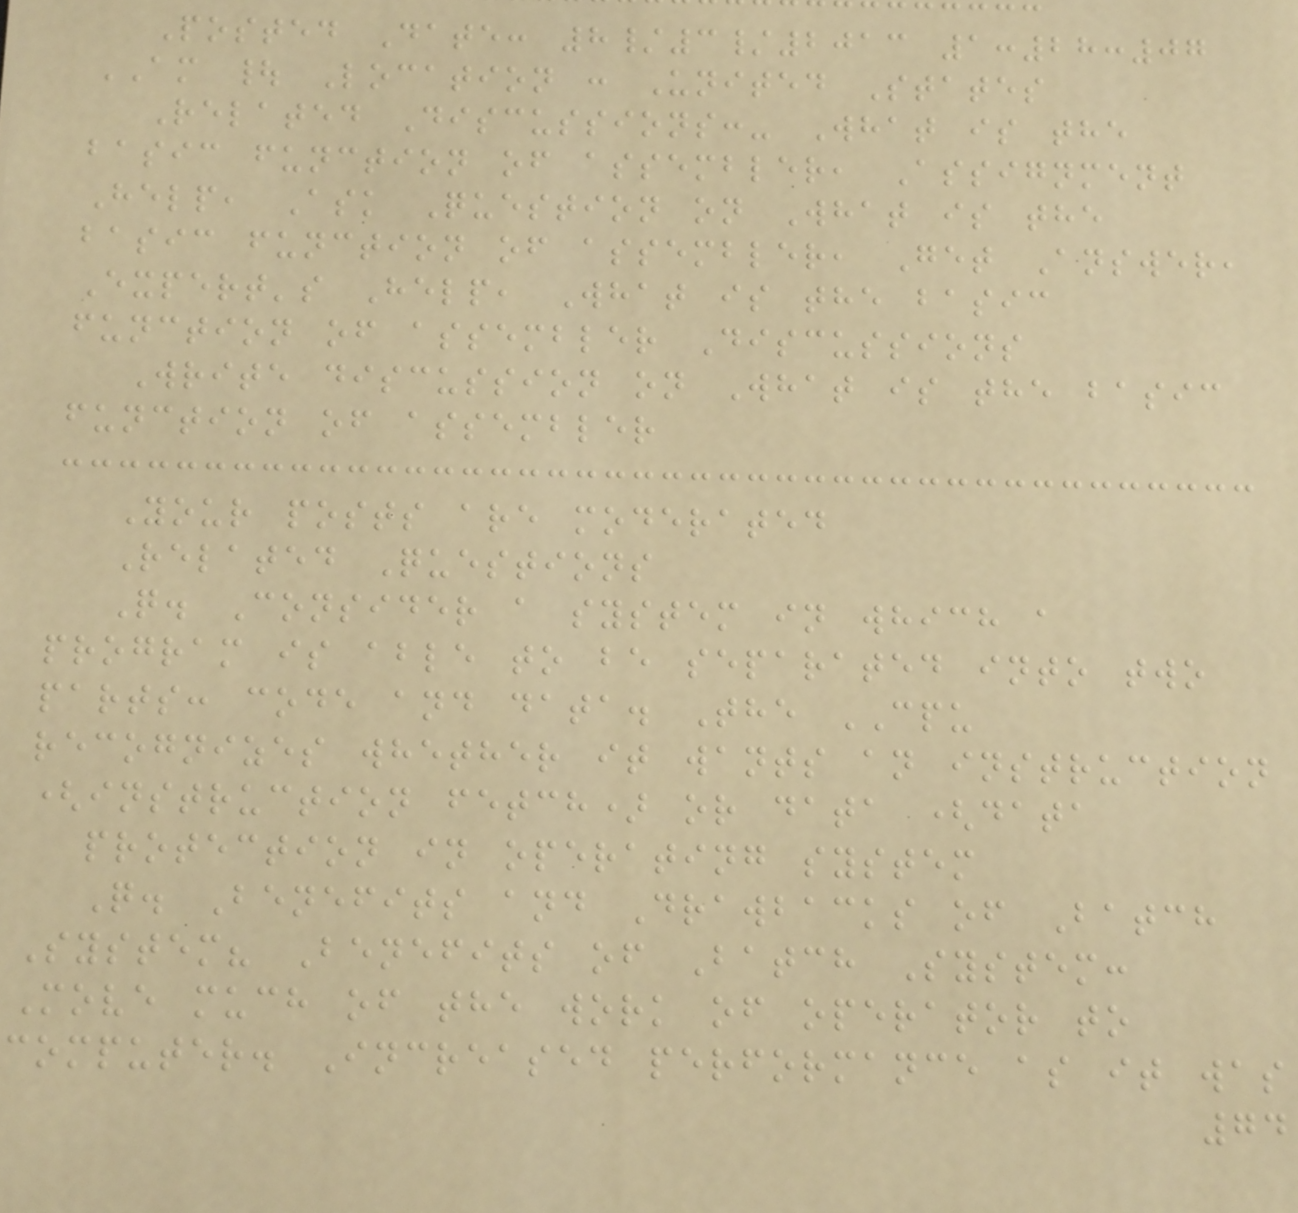Posted Date: 8/3/2013 1:28:07
AM | Location : United States
Related Discussions:- What is the
basic function of assembler, Assignment
Help, Ask Question on What is the
basic function of assembler, Get Answer,
Expert's Help, What is the basic
function of assembler Discussions
Write discussion on What is the basic
function of assembler
Your posts are moderated
Related Questions
Q. Consider a system in which a
program is able to be separated into two
parts: code and data. The CPU
recognizes whether it wants an instruction
(instruction fetch) or data (data
protection in operating system
Q. Benefits and Drawbacks of Batch
System? Benefits of Batch System:
Move much of the work of operator to
computer. Increased performance as it was
74
